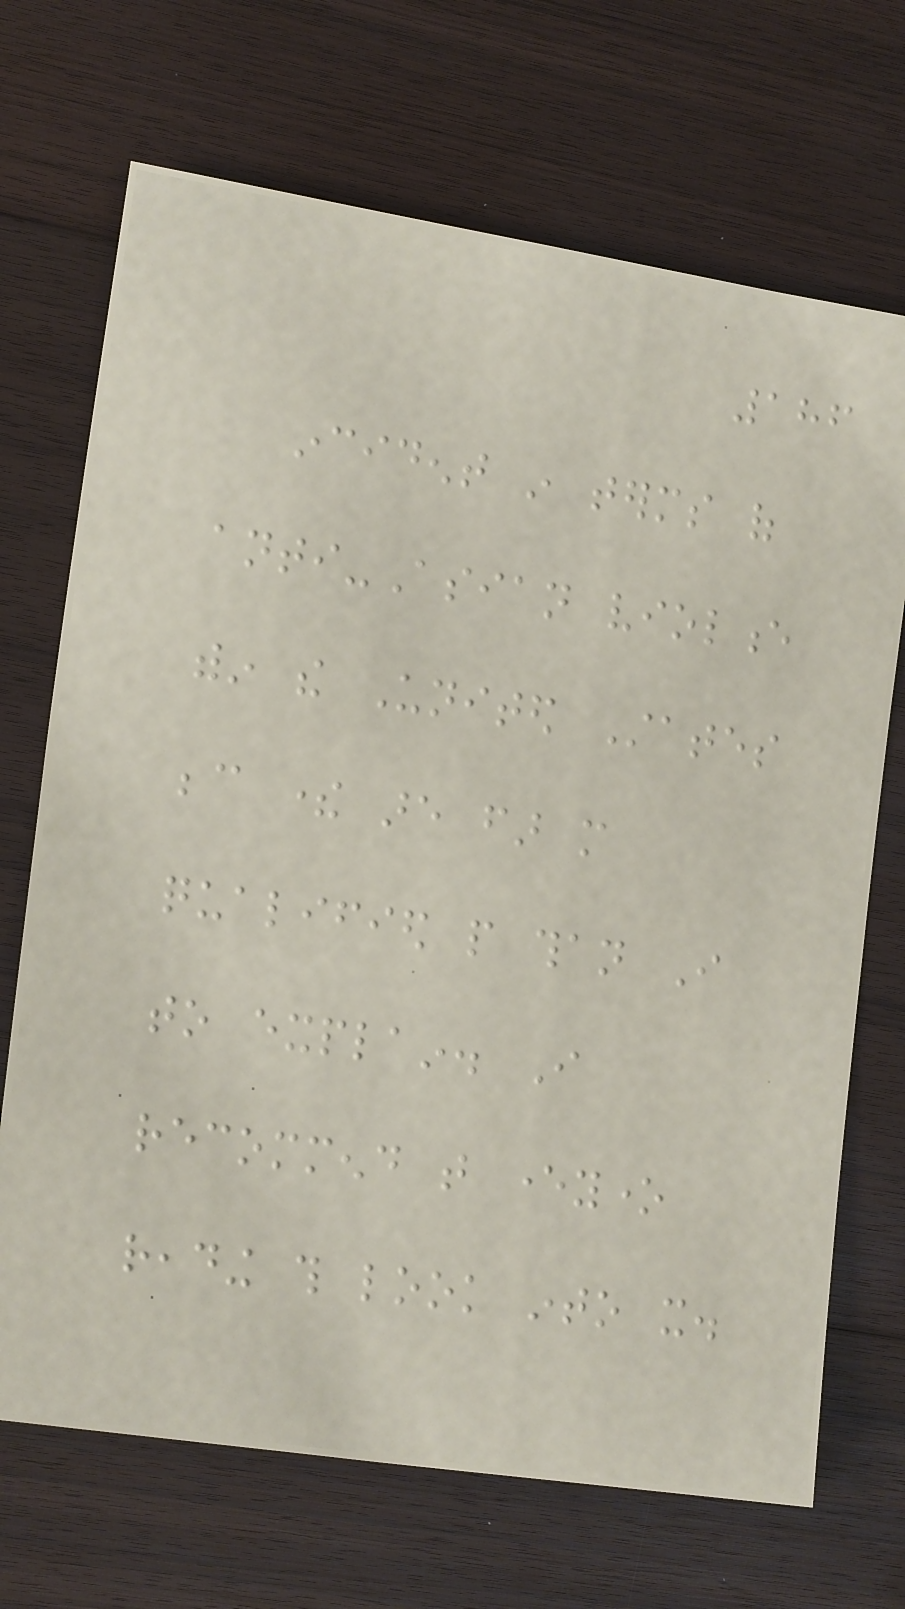186
incident in terms of
anti-Asian violence
within the United States
because there are far more
qualified people than I
to explain. I
recommend that everyone
reading this look into it.
